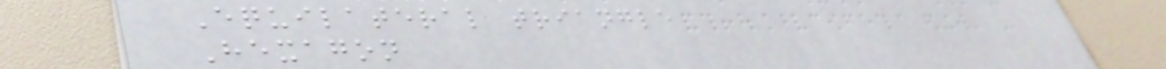Equilateral triangle
Hexagon
